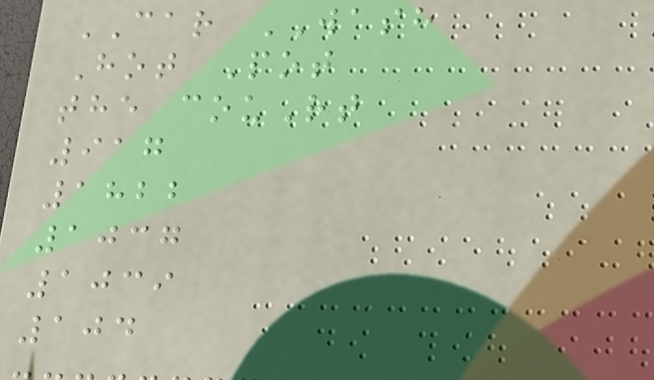CAR WASH
Hot Pot
the couRt
917
1822
1037
1039
104
